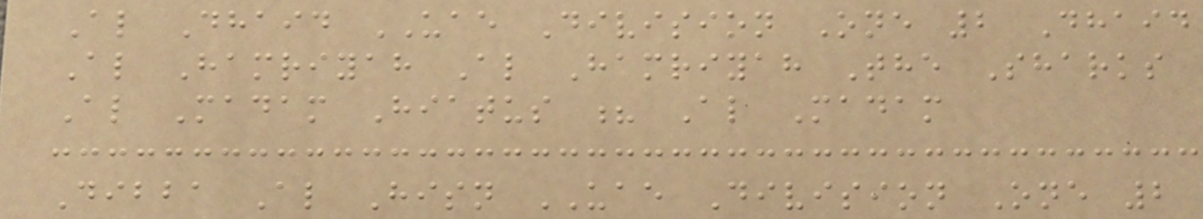Al Dhaid UAE Division One 2 Dhaid
Al Hamriyah Al Hamriyah The Sharks
Al Madam Hiatus ? Al Madam
Dibba Al Hisn UAE Division One 2
